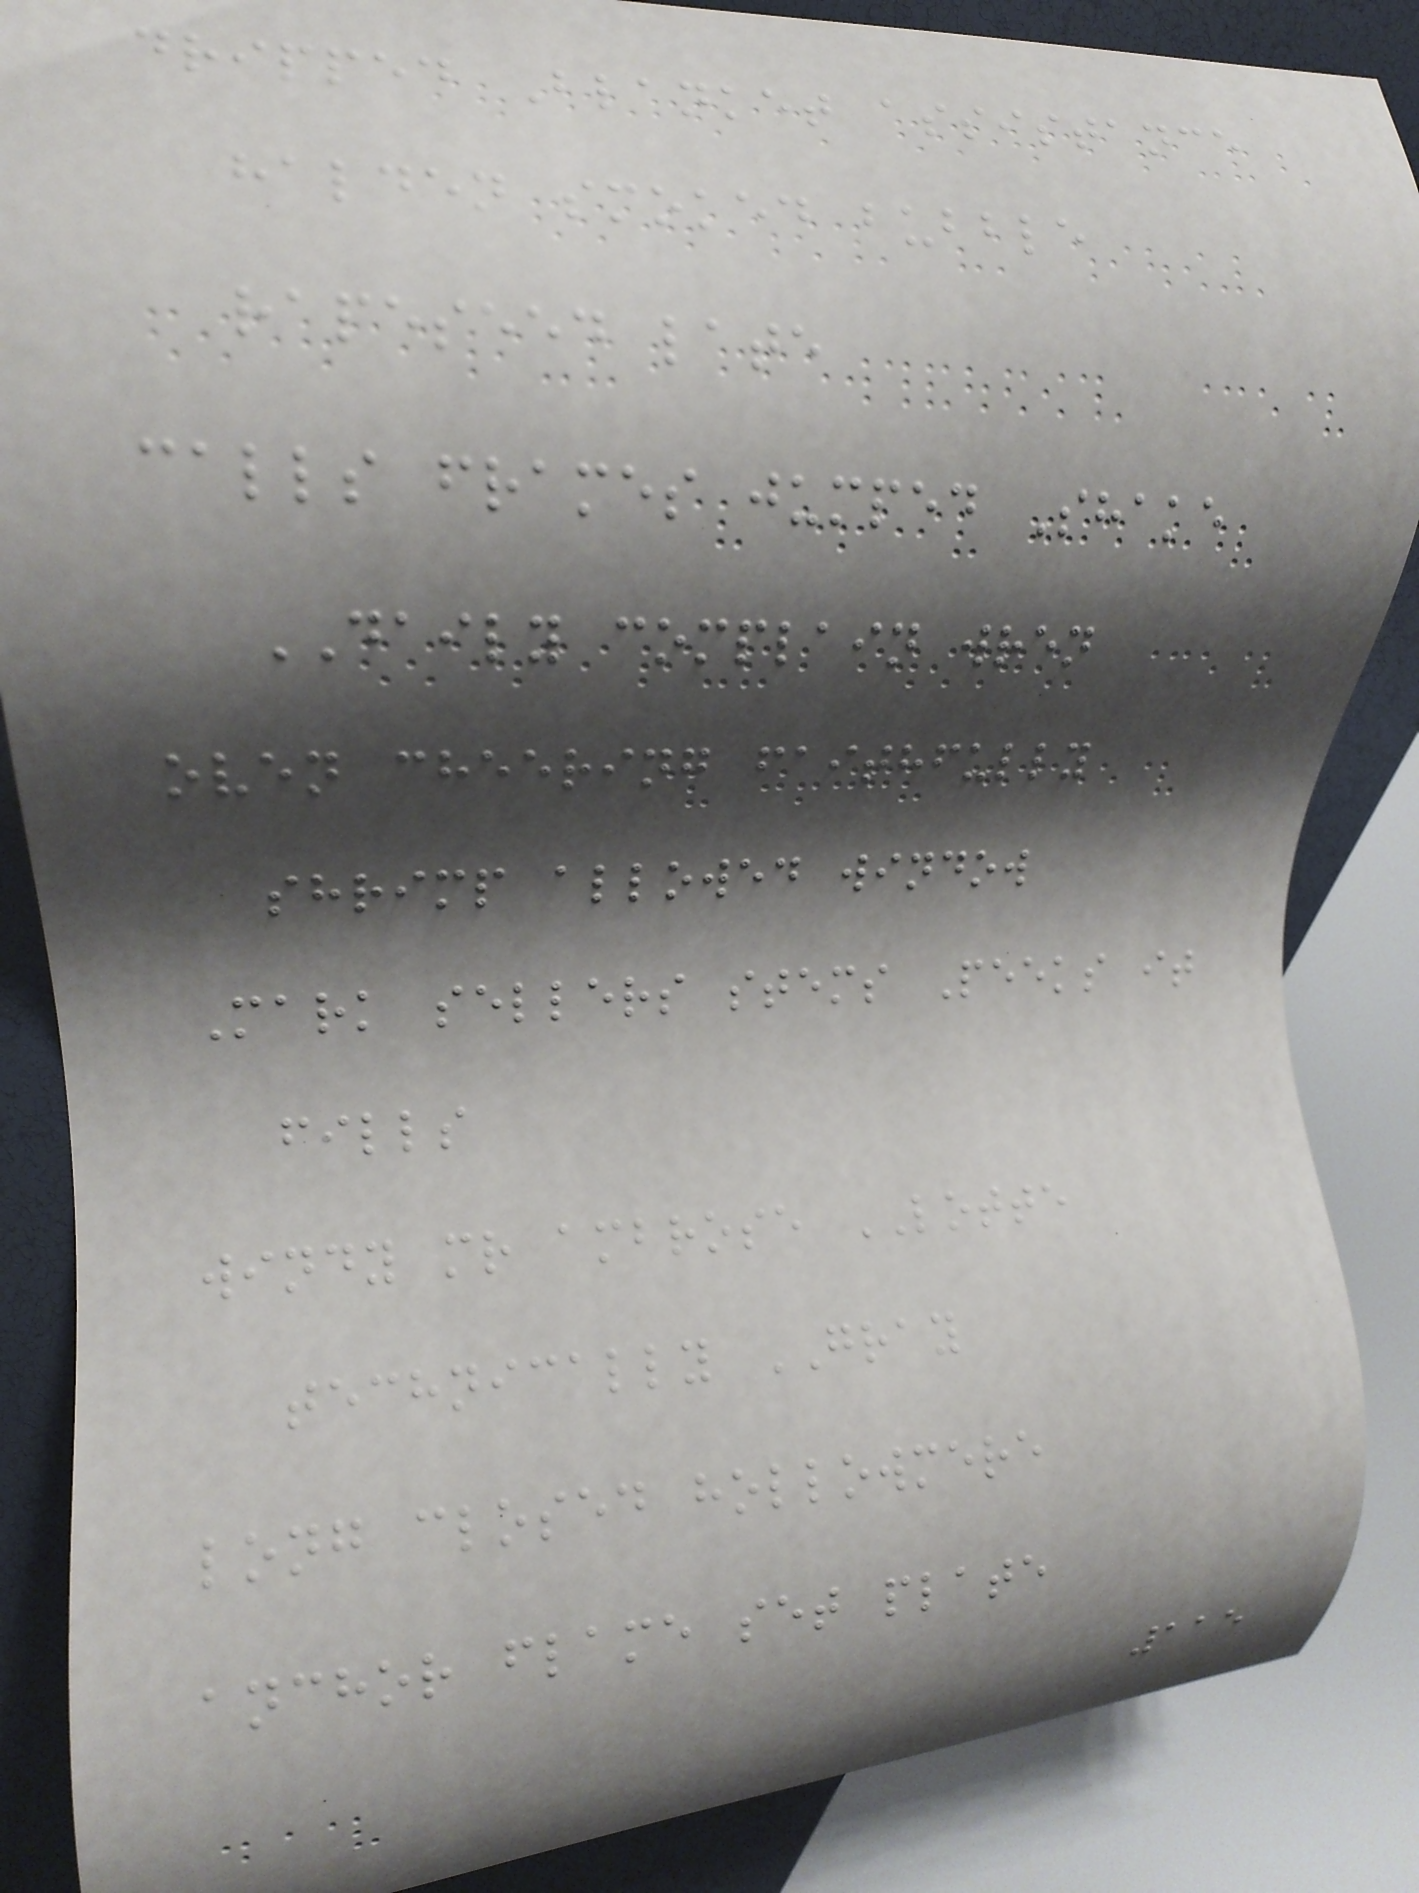dripped Blanket assistance
halden smoked bubble
rapeseed late
calls frames jumped Shake
DAILY complain wren
oven cheering faithfully
shrimp allowed window
Mark sellers stems Peeks it
fills
windy mr ambrose LOTTE
technically GRAY
long closed hollowmere
anchor flame set plate
115
